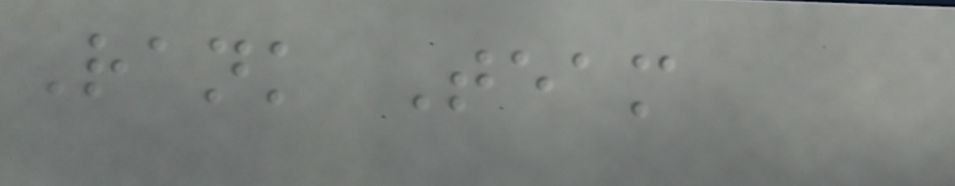Rank Team
